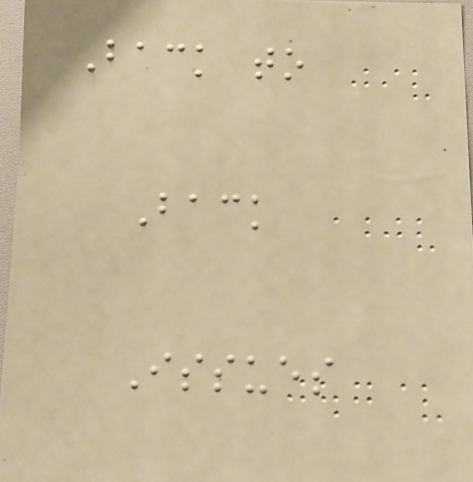Back to
Back
Issues
